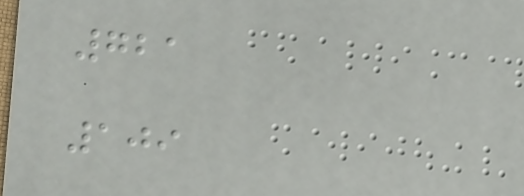721
109
